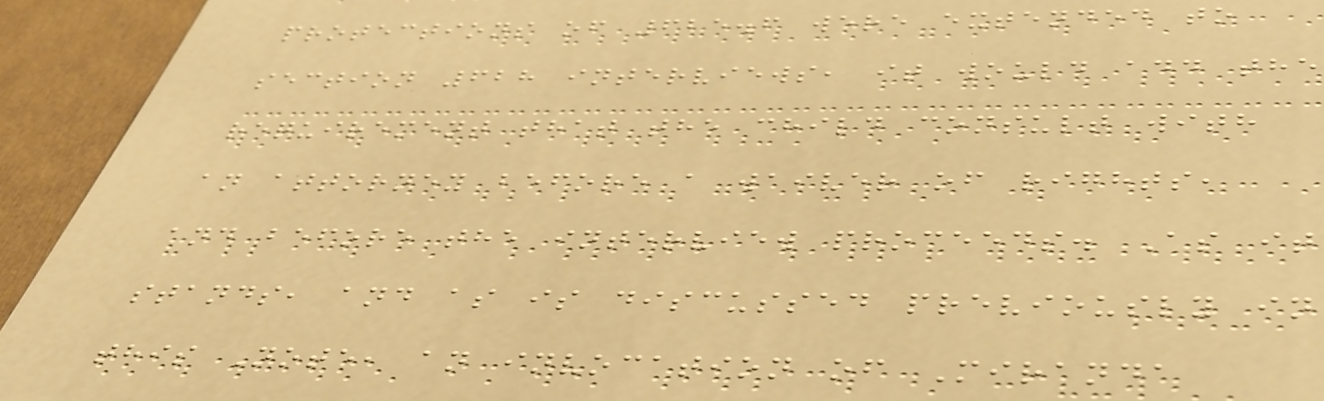protections of 625.6 were extended to
section 628 interviews, it would add the
requirement that the child consult with
an attorney before a waiver of rights,
and before the interview proceeds. As it
stands, and as is discussed previously in
this Note, an invocation of Miranda
